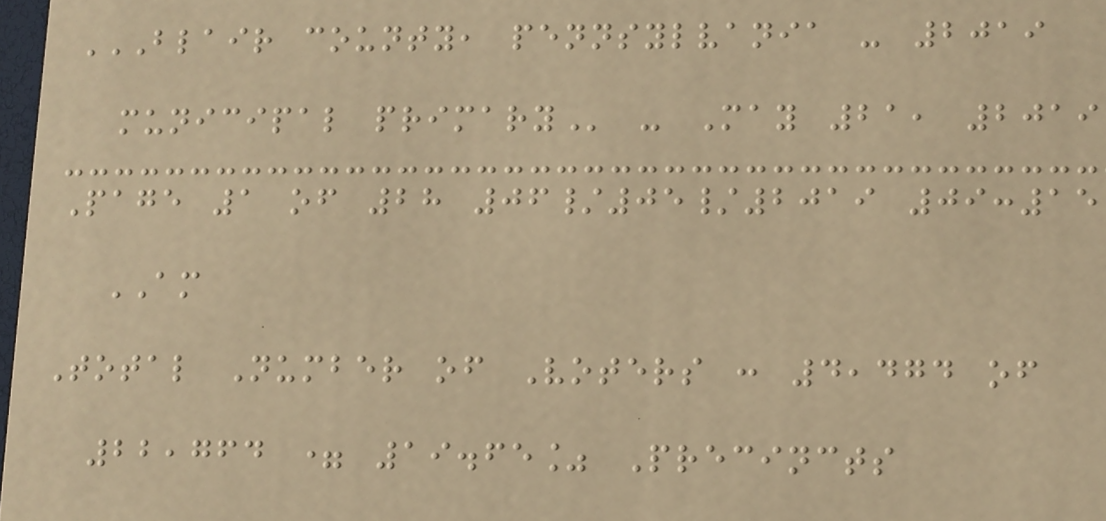BLAIR COUNTY, PENNSYLVANIA - 2019
MUNICIPAL PRIMARY - May 21, 2019
Page 1 of 28 06/05/2019 09:15
AM
Total Number of Voters : 4,474 of
22,764 = 19.65% Precincts
